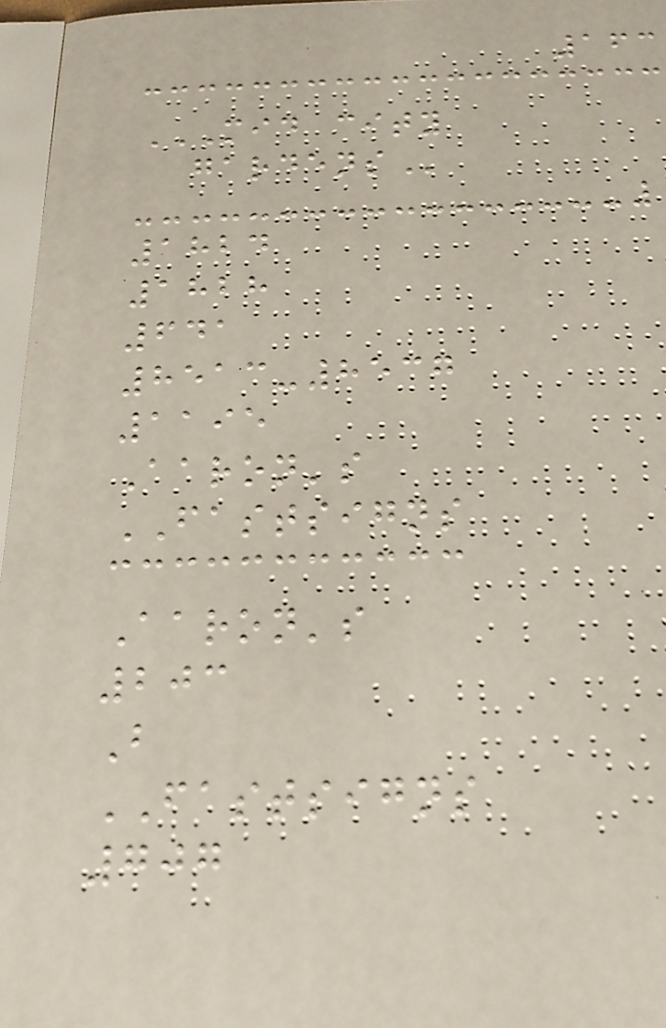163
MID CITY
GARDENS
1824
1828
641
8513-8537
1195
Aaron's
FASTSIGNS
Aaron's
203
B
FASTSIGNS
707
